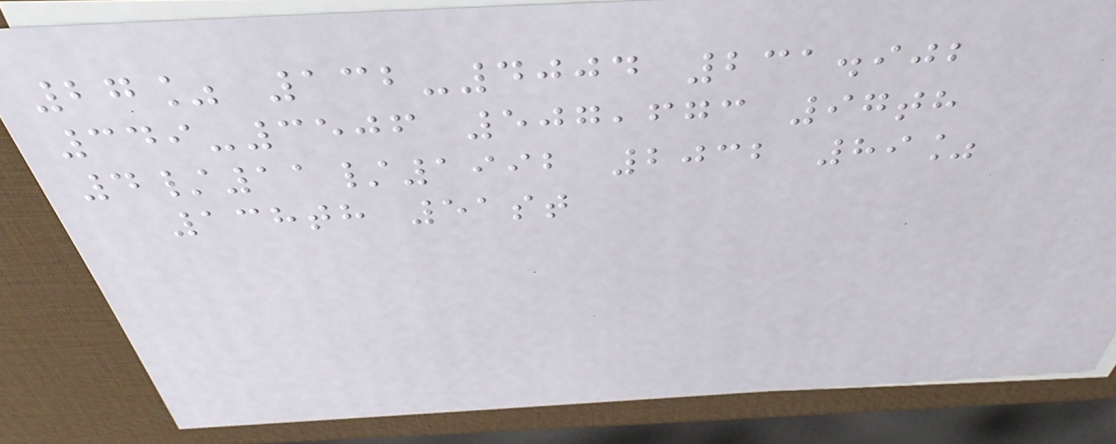27% 132-4004 231.902
349-3506 507,673 97th
4/11/1992 2032 89%
138th 51st
